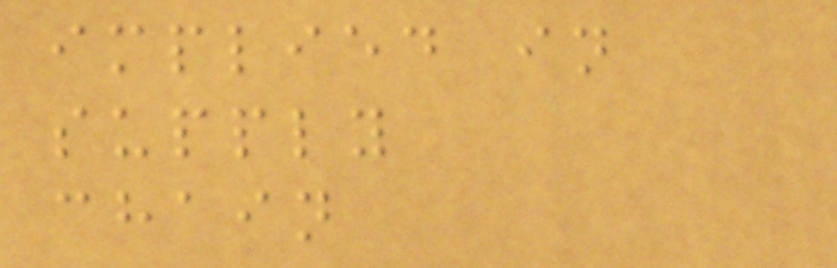implied in
supply
chain
